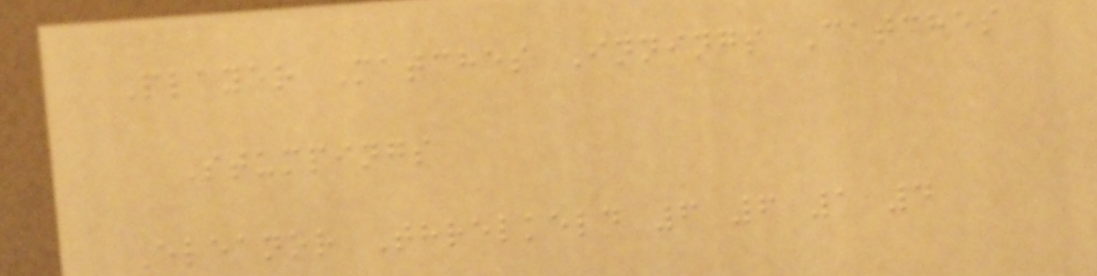Player Matches Innings Catches
Stumpings
Eleanor Threlkeld 6 6 1 4
